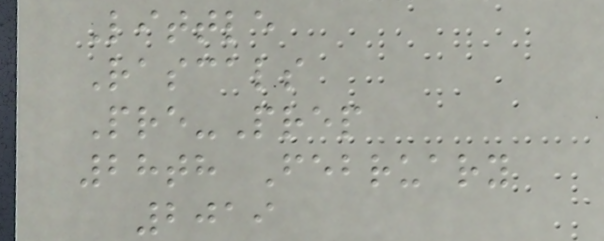Little
Rascals
Pre-Prep
28th February
2019
